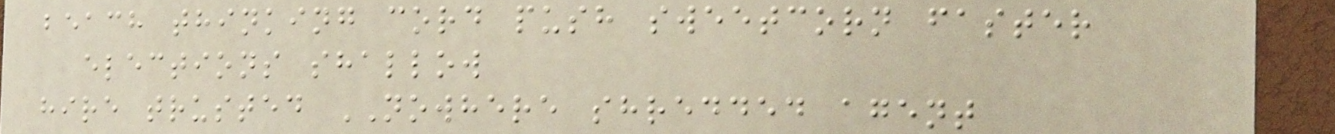beach thinking cord push sweetcorn faster
elections shallow
hire trusted NOWHERE shredded agent
